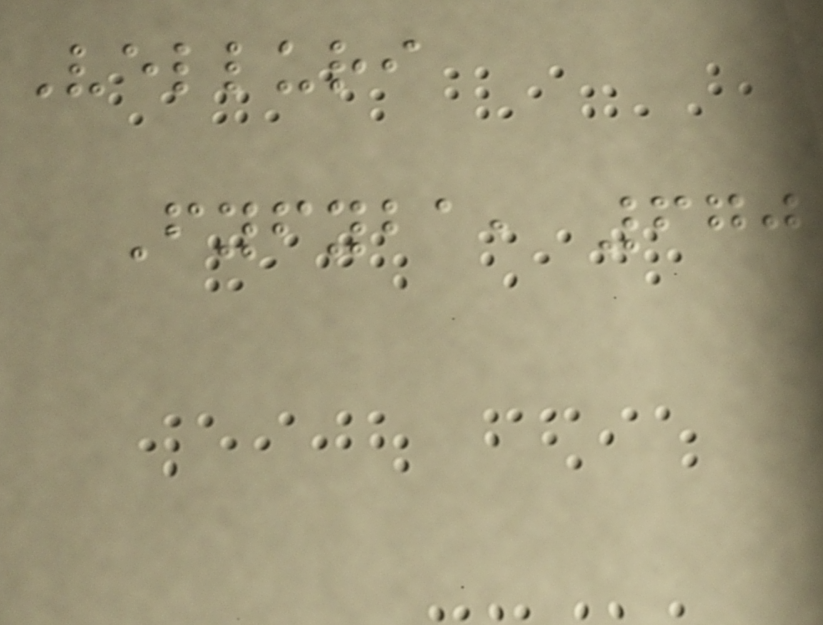Velluri
Fyfyba, 670
